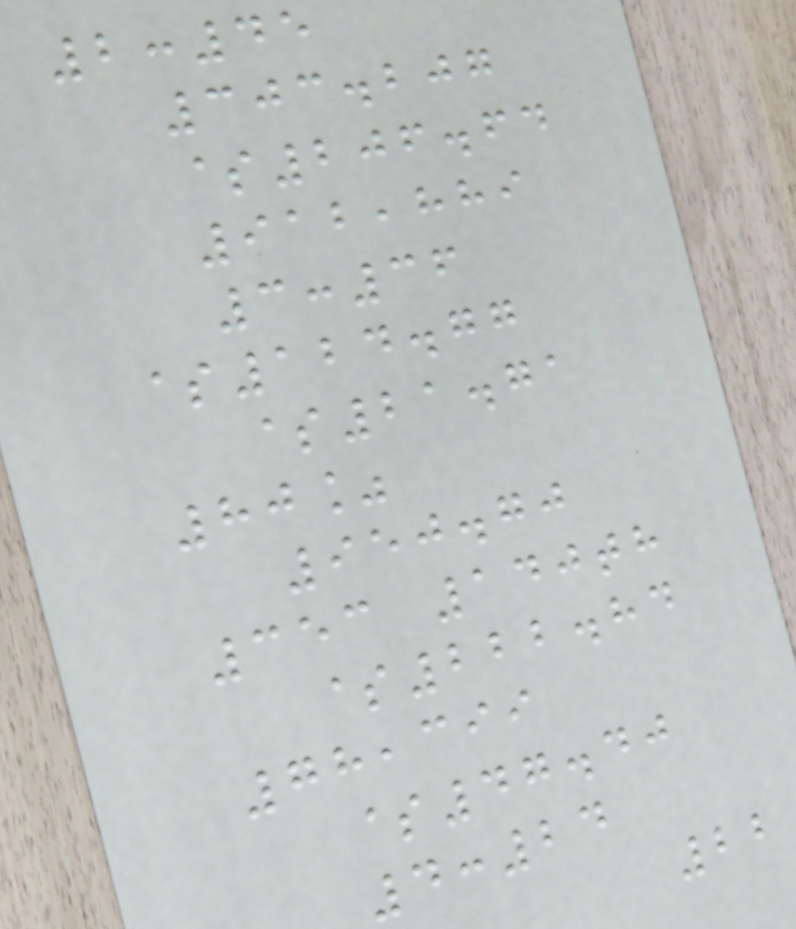2:45
303.207
$206.64
912,889
3:36
$124.77
$21.71
80%
950.70
353 140th
$222.84
78,399
$47.40
4:24
22
